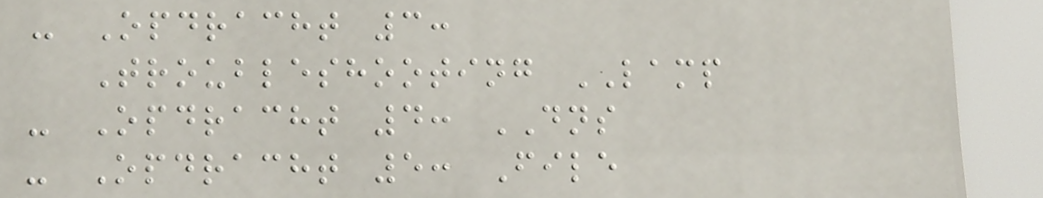- Opdracht 3:
Troubleshooting LAMP
- Opdracht 4: DNS
- Opdracht 5: File
